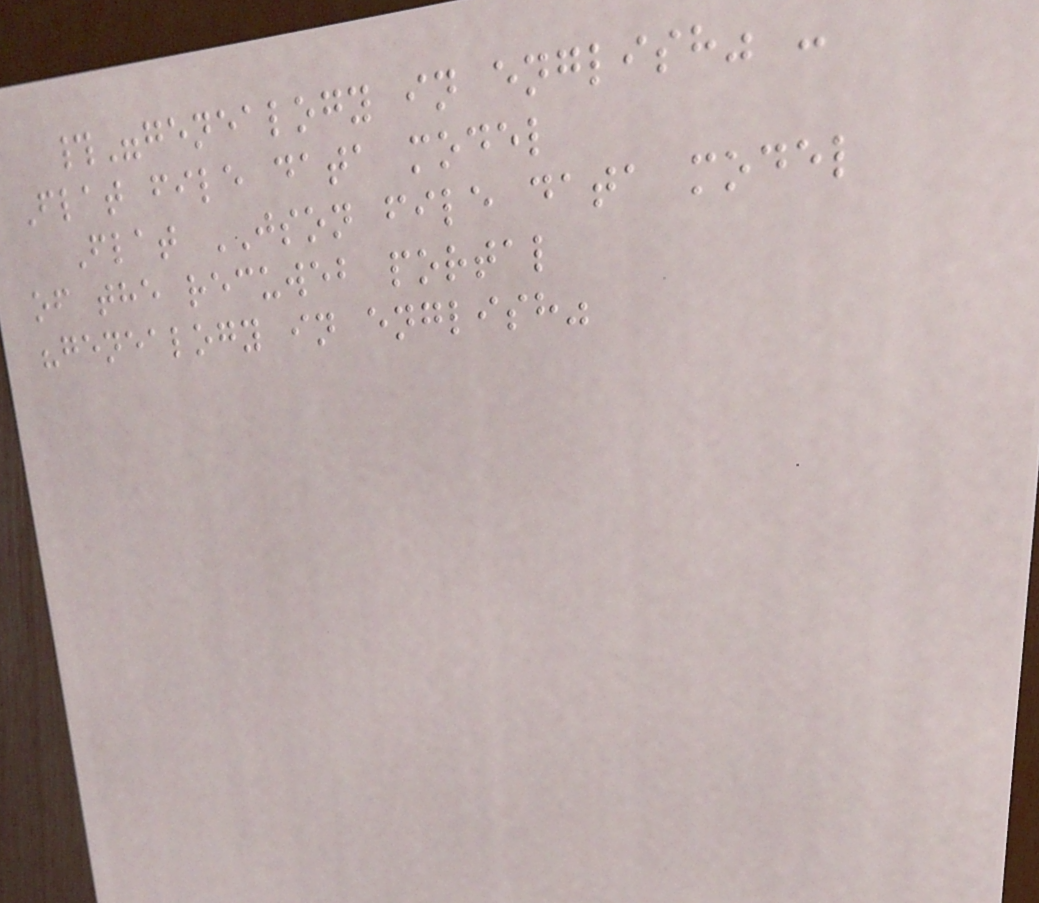#"genealogy in english" -
Flat file data model
Flat JSON file data model
of the recuweb portal
"genealogy in english"
